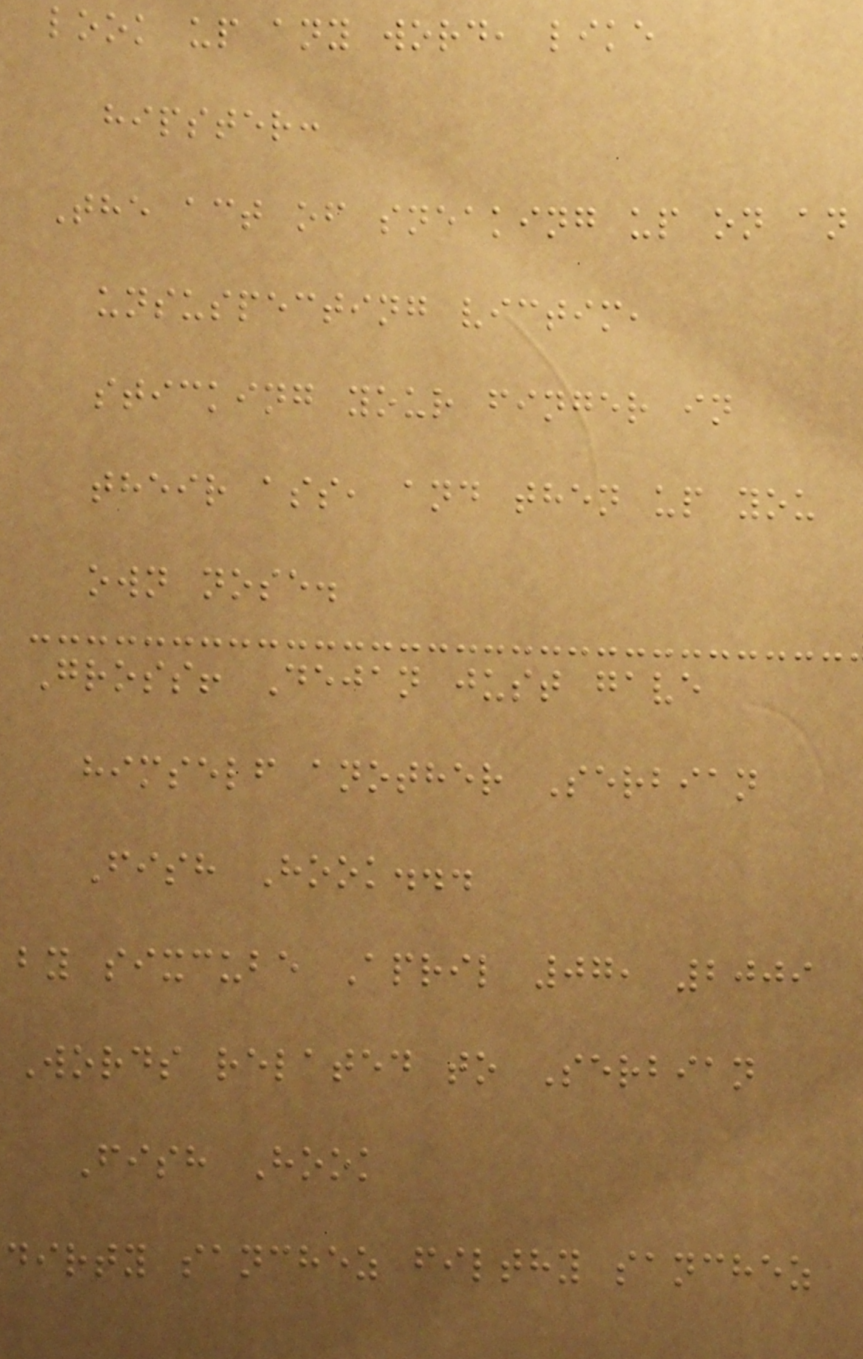look up any word, like
hipster:
The act of sneaking up on an
unsuspecting victim,
sticking your finger in
their ass, and then up you
own nose.
Gross! Dejan just gave
himself another Serbian
Fish Hook...
by sixcube April 07, 2009
Words related to Serbian
Fish Hook
dirty sanchez filthy sanchez
